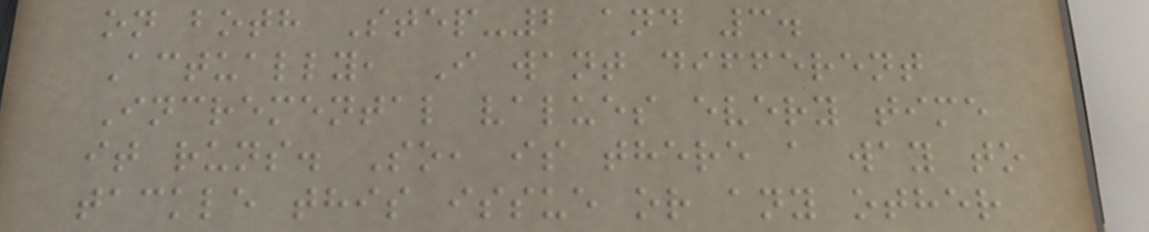on both Step-2 and 3.
Actually, I want different
Incremental values every time
it runs. So, is there a way to
tackle this issue or any other
